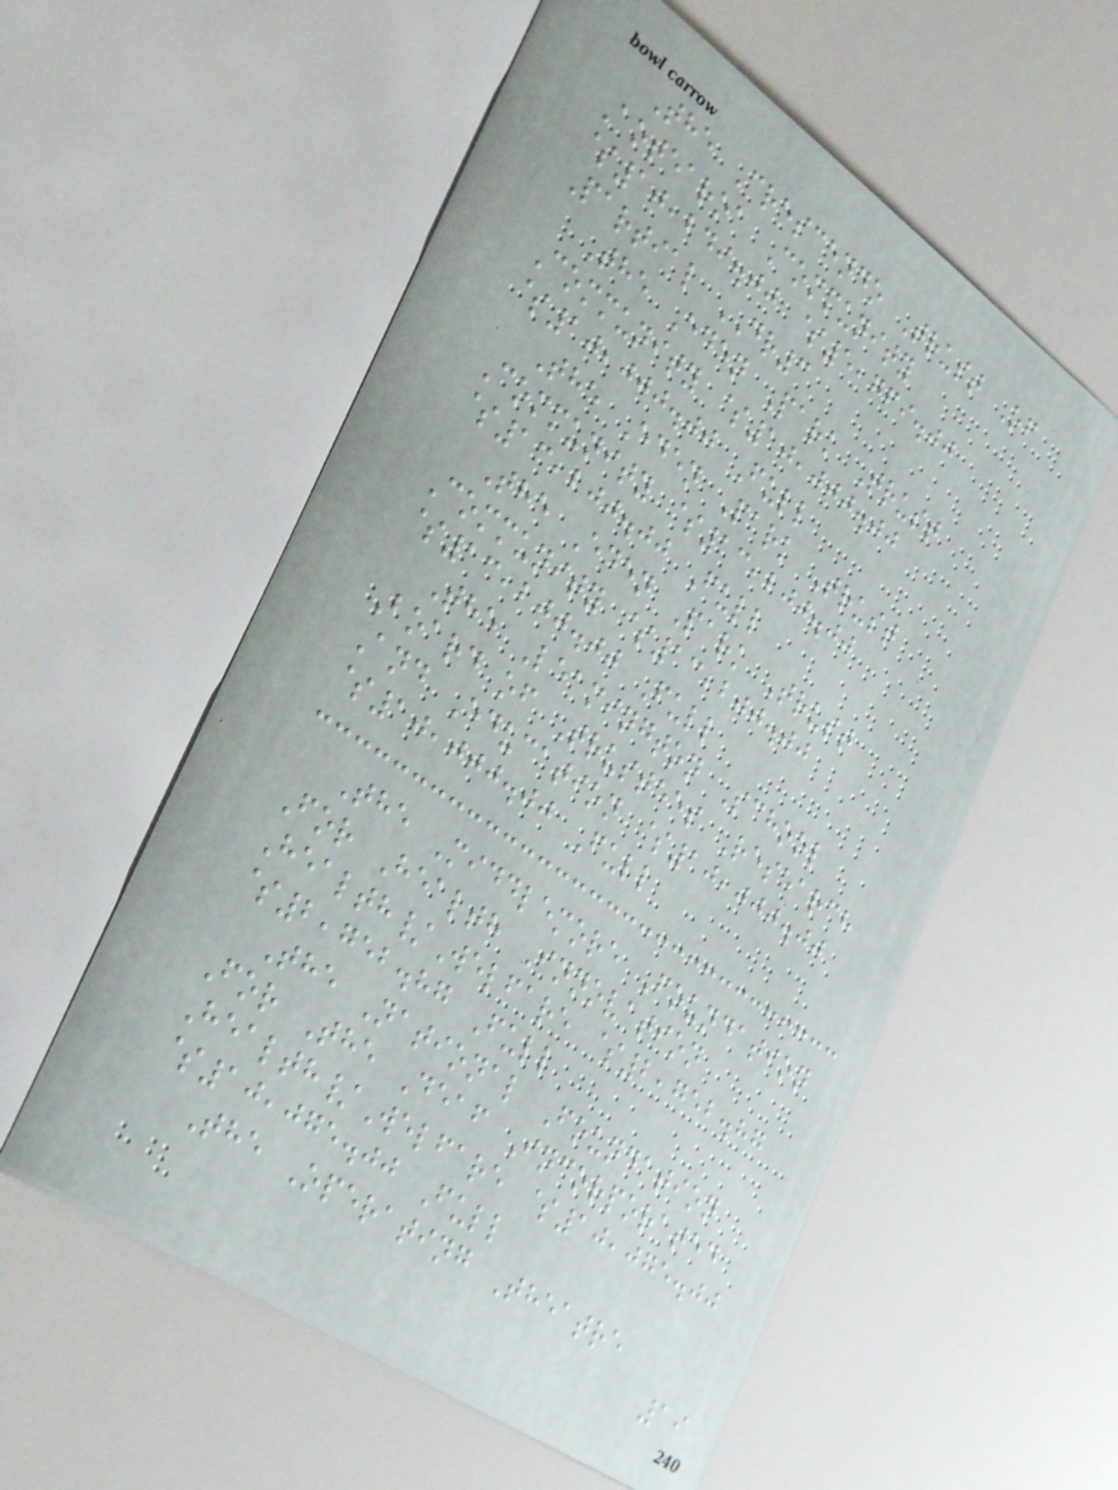The Crescendo Trust Of
Aotearoa Community
$10,249.00 $5,769.00
Partial DR3
The Eden Park Trust
Community $10,000.00
$10,000.00 Full
The Eden Park Trust
Community $13,200.00
$13,200.00 Full
The Eden Park Trust
Community $13,200.00
$13,200.00 Full
The Leamington School
Board of Trustees Research
And Education $10,000.00
$10,000.00 Full
The Middlemore Foundation
For Health Innovation
Health/Welfare $2,752.87
$2,752.87 Full
The National Foundation
For The Deaf Incorporated
Health/Welfare $10,075.00
$10,075.00 Full
The Operating Theatre
19
